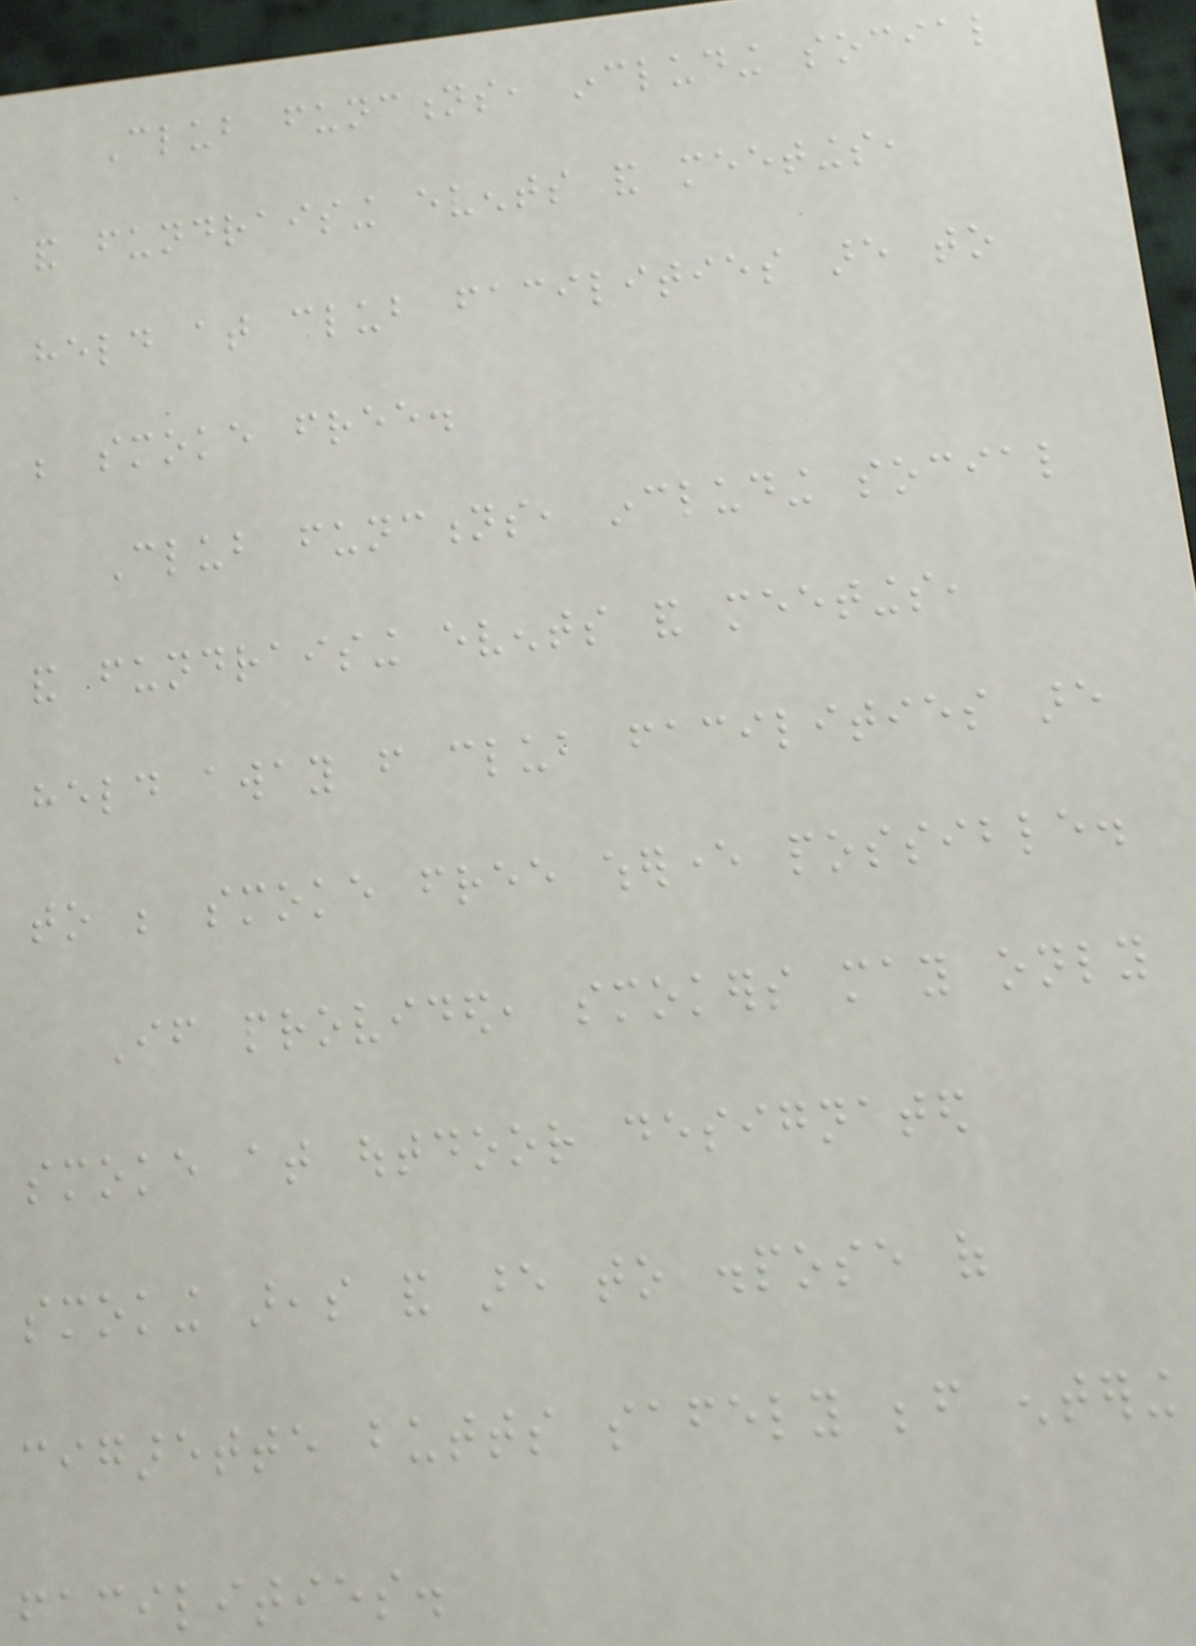Club functions, including social
and fundraising events and meetings,
held at club facilities are to
be smoke free.
Club functions, including social
and fundraising events and meetings,
held away from club facilities are
to be smoke free wherever possible.
If provided, smokers may only
smoke at outdoor designated
smoking areas and are to dispose of
cigarette butts safely before entering
facilities.
